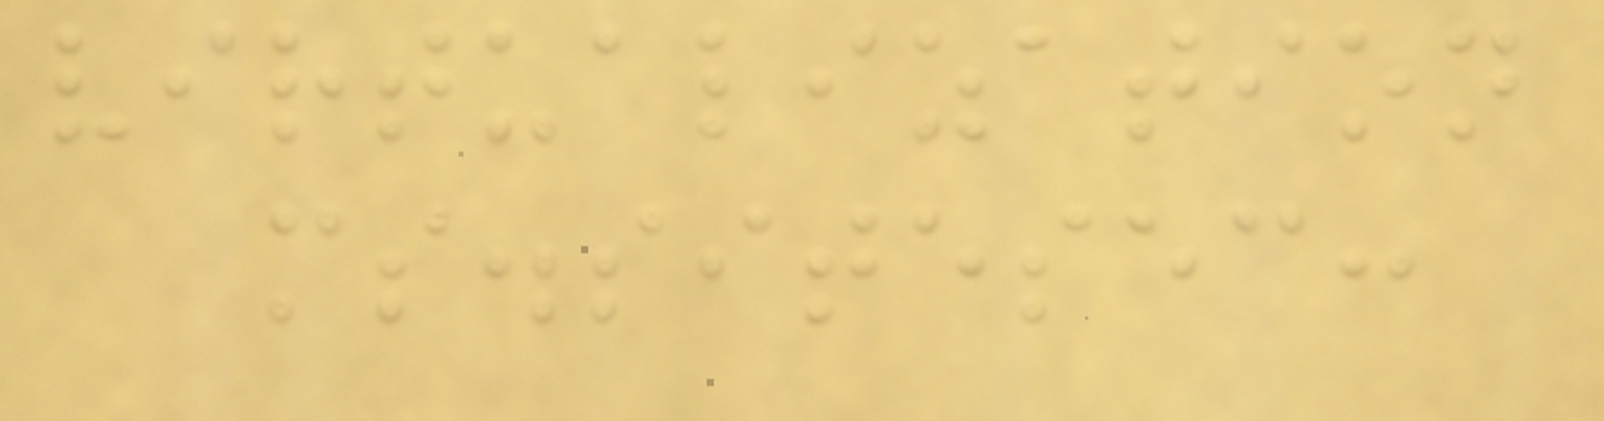virtualization
ms.sitesec:
